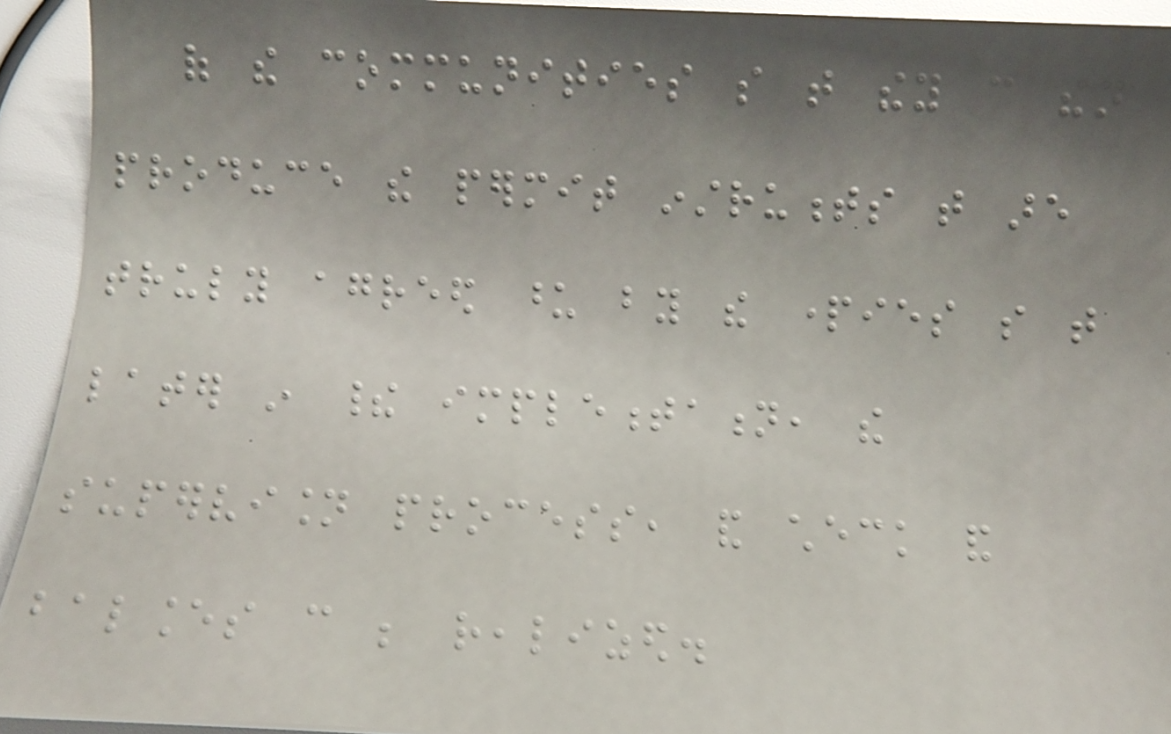of the communities so that they can then
produce the permit instruments that are
truly agreed upon by the parties so that
later in their implementation, the
supervision process, and check and
balances can be realized.
